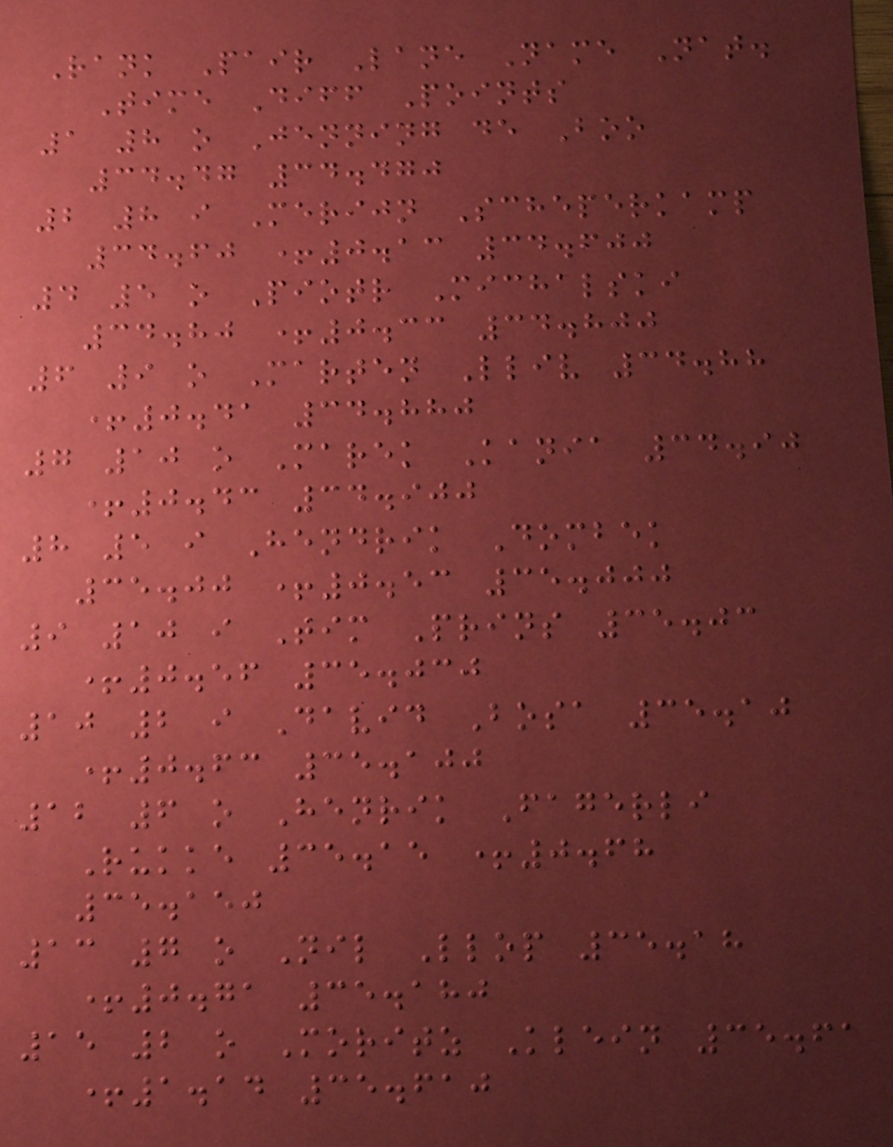Rank Pair Lane Name Nat.
Time Diff Points
1 8 o Jenning de Boo
34.47 34.470
2 8 i Merijn Scheperkamp
34.60 +0.13 34.600
4 5 o Piotr Michalski
34.80 +0.33 34.800
6 9 o Marten Lliv 34.88
+0.41 34.880
7 10 o Marek Kania 34.90
+0.43 34.900
8 5 i Hendrik Dombek
35.00 +0.53 35.000
9 10 i Tim Prins 35.03
+0.56 35.030
10 2 i David Bosa 35.10
+0.63 35.100
12 6 o Henrik Fagerli
Rukke 35.15 +0.68
35.150
13 7 o Nil Llop 35.18
+0.71 35.180
15 2 o Moritz Klein 35.61
+1.14 35.610
